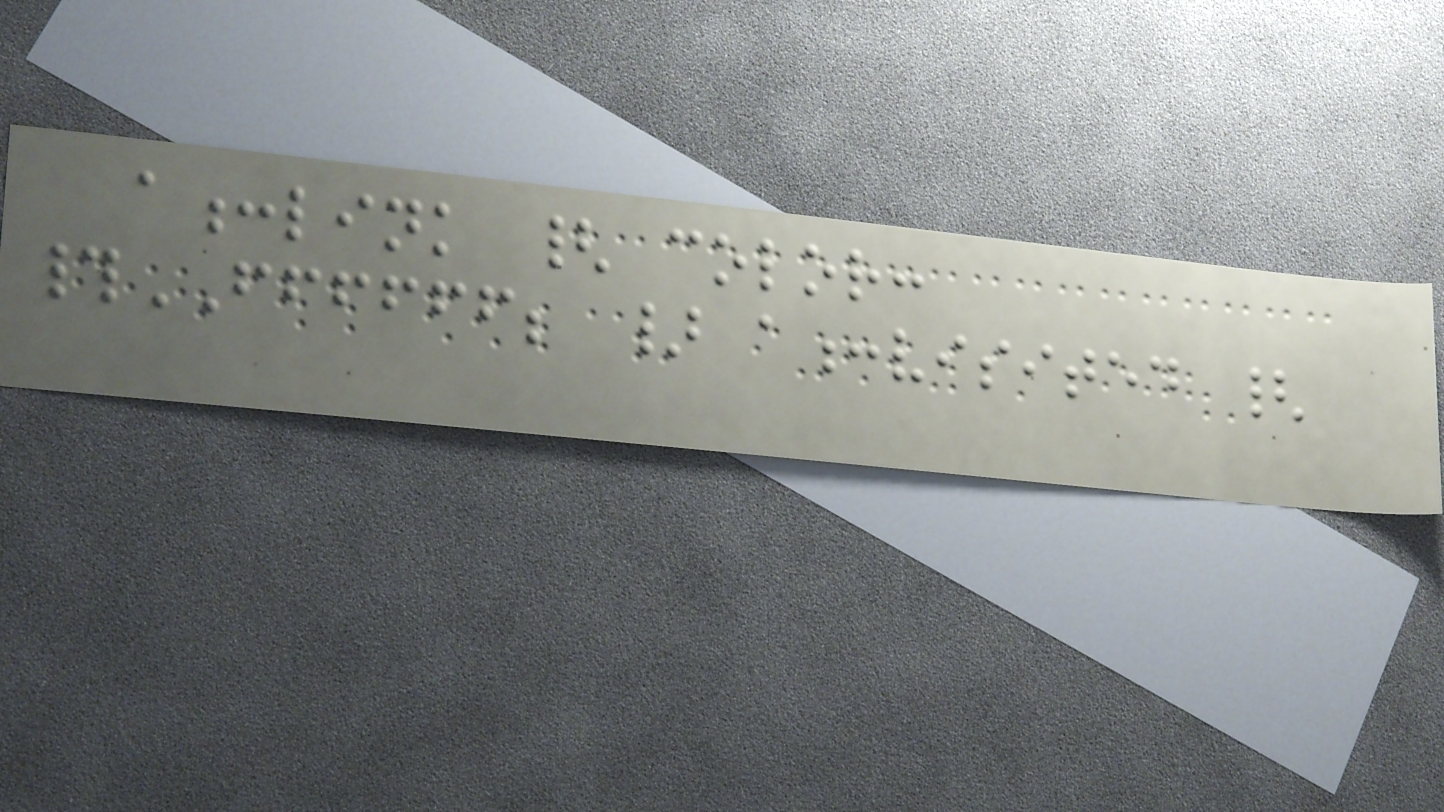a:link { color:
#FFFFFF; } a:visited {
